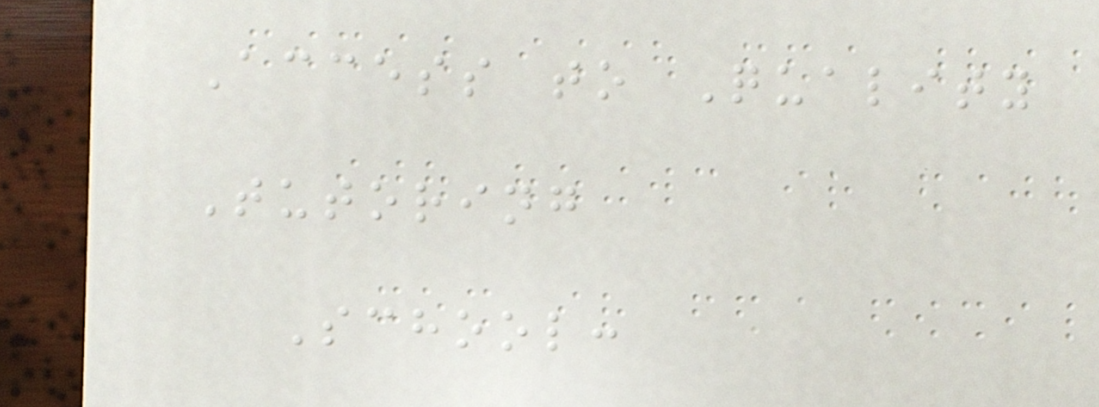Access to Quality
Tutoring
School:
